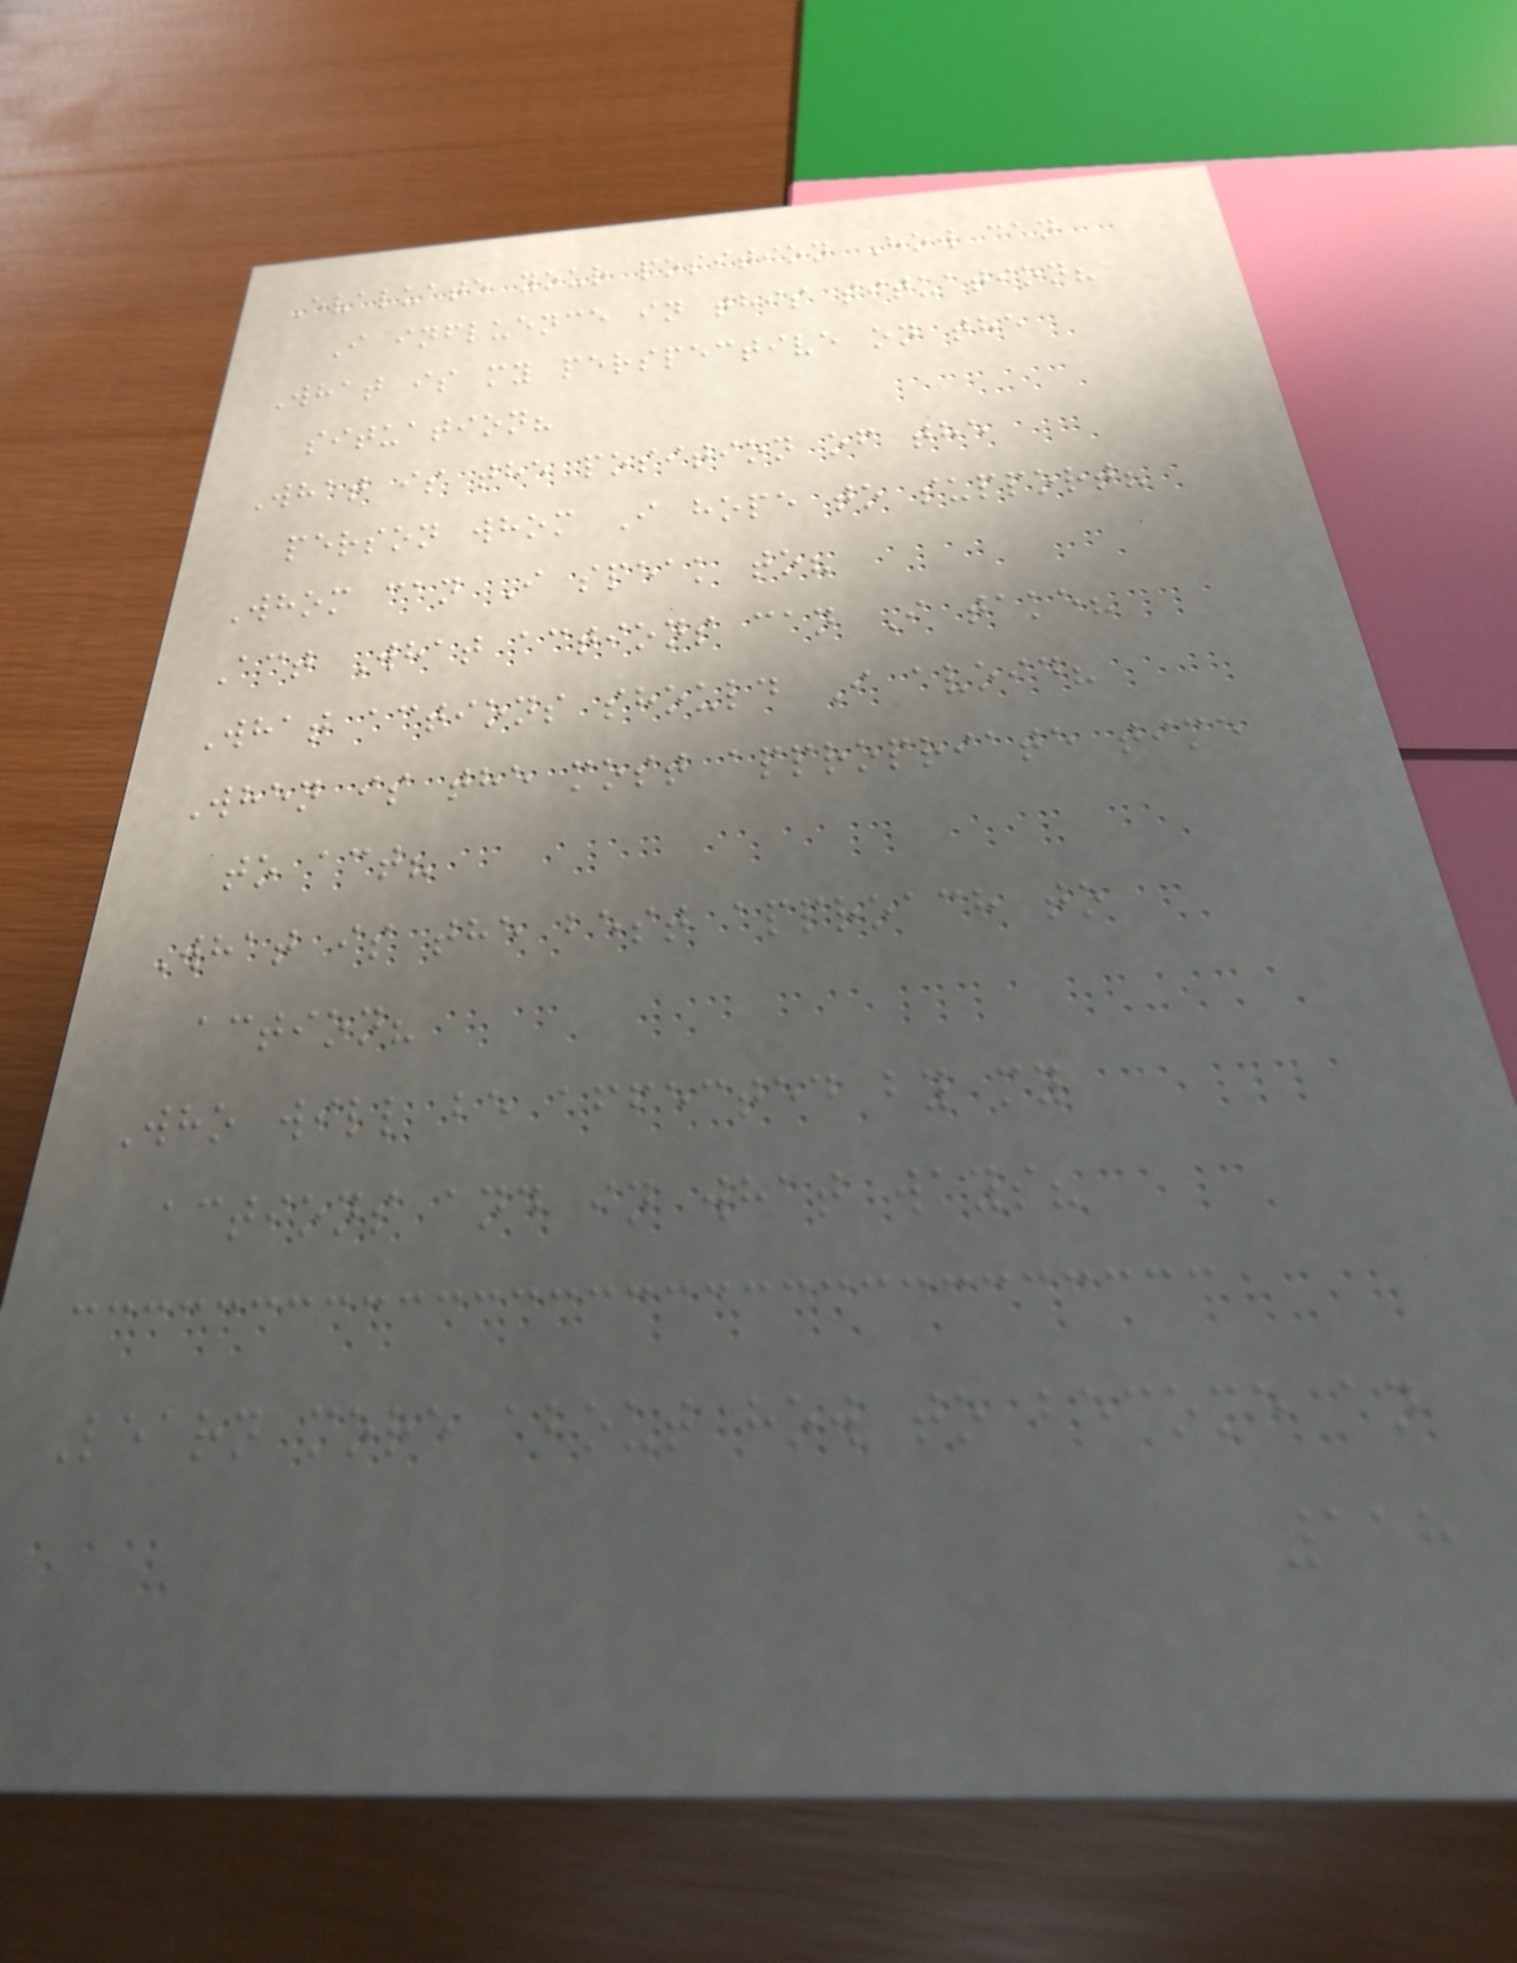Evaluate your position How can
I influence in this situation?
What is my perspective on the
situation?
What is the position of the
person whom I hope to support?
Whom can I speak to?
Act What actions can I take?
What actions should I avoid?
When is the most appropriate time
to act?
What is the best approach to
action?
Who will be affected by my
actions and in what ways?
Learn more about how to become an
118
